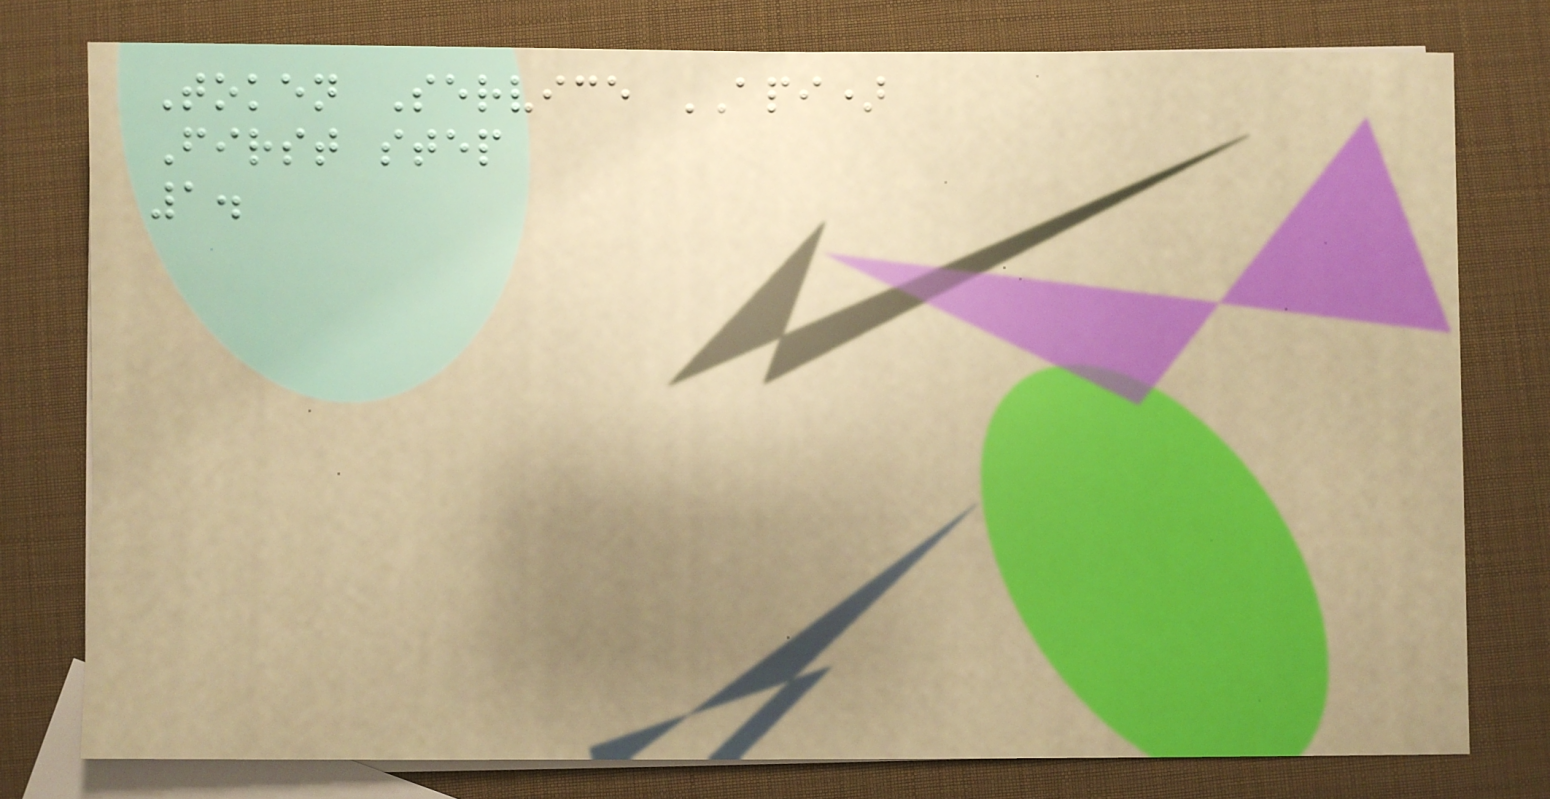Token Service API)
First step
1.
